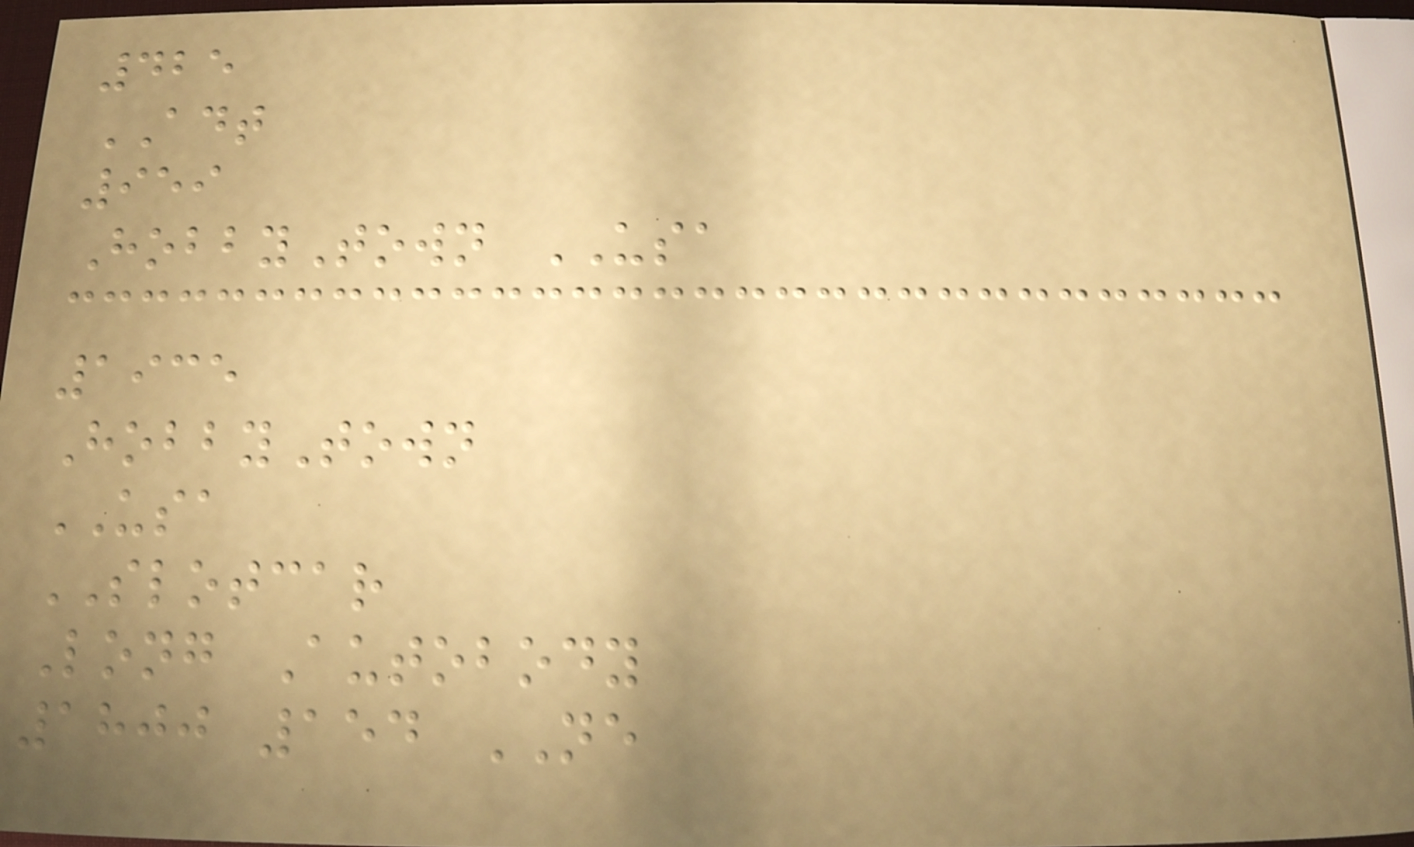425
ADT
959
HobbyTown USA
1935
HobbyTown
USA
SLOTCAR
Long Autobody
1800 154 NE
